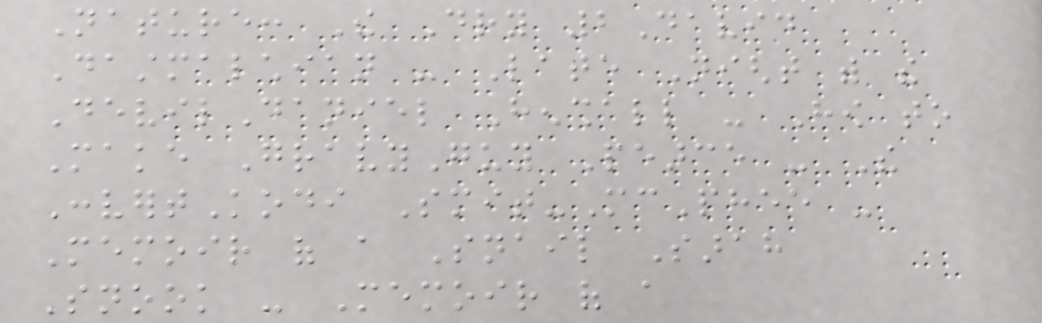Nature: The Dry 2David
Dastmalchian - Late Night with the
DevilDaniel Henshall - How to
Make GravyGuy Pearce - The
ConvertKodi Smit-McPhee -
Memoir of a Snail Sarah
Snook - Memoir of a
